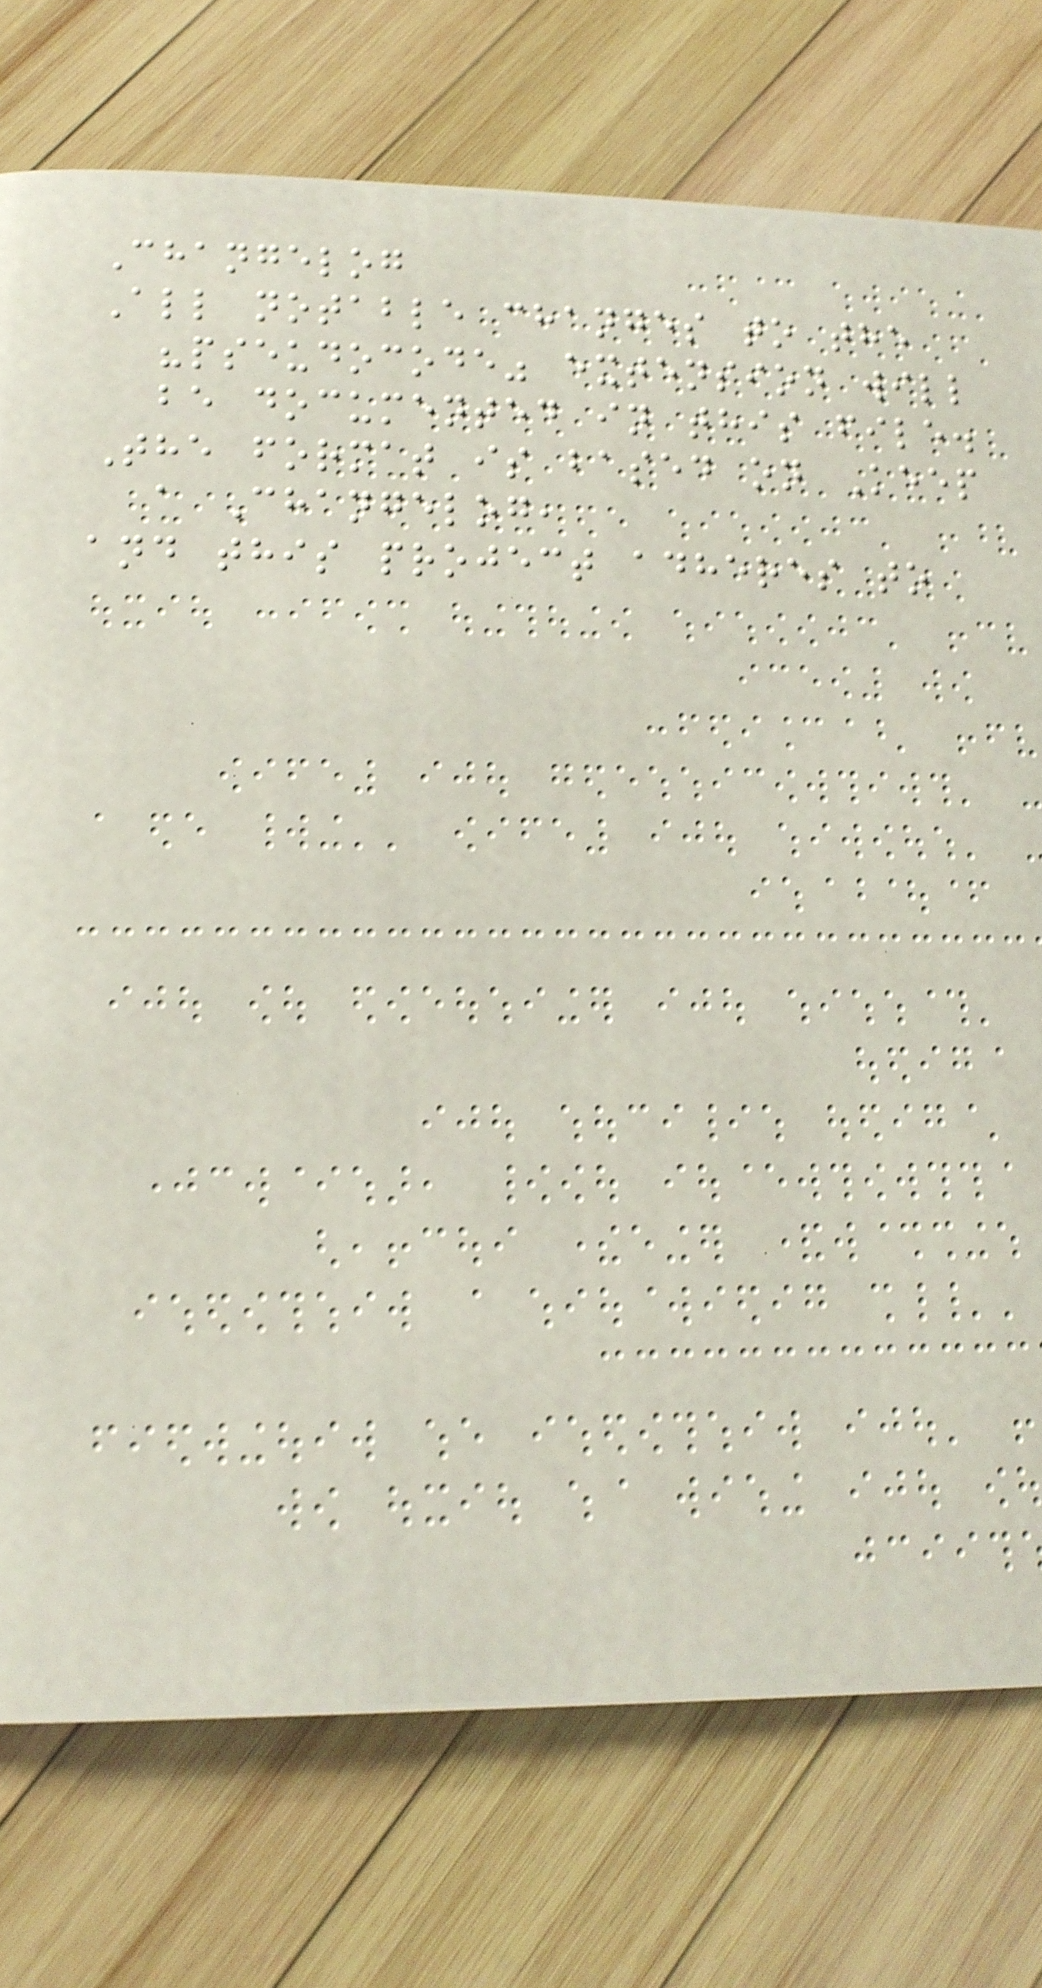Changelog
All notable changes to the
"pseudocode" extension will
be documented in this file.
The format is based on Keep
a Changelog,
and this project adheres to
